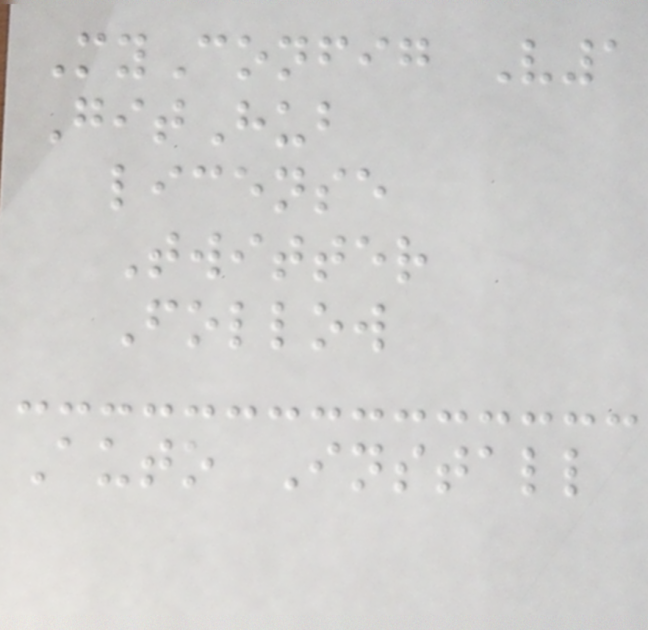MyConfig V1
GitHub
license
Twitter
Follow
Auto Install
